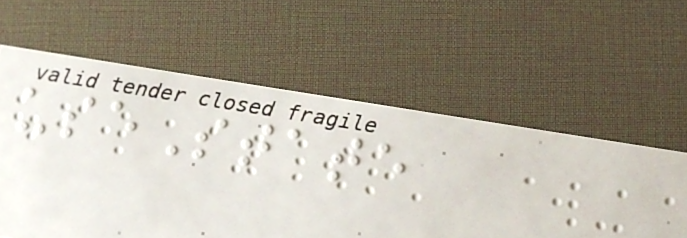useState
